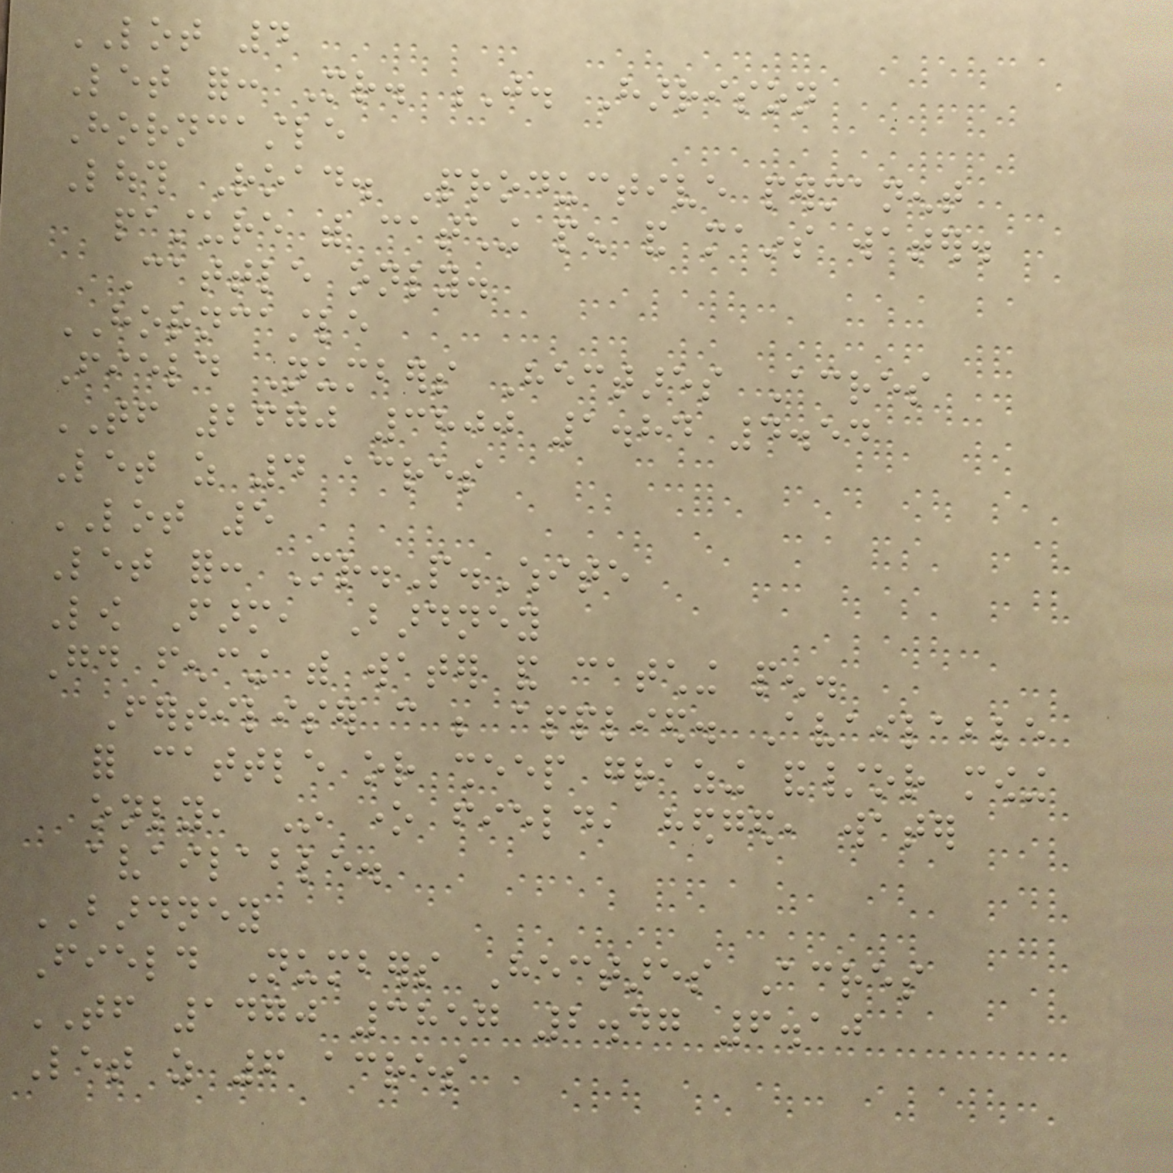LOT 4
Let for: Mr. J. Harrison
Horncastle
Louth Road. Productive permanent
pasture with catching pen and mains water.
Cattle only.
HORNCASTLE
Field Numbers Hectares Acres
TF 2670 3800 1.84 4.54
Let as 4 acres
LOT 5
Let for: Mr.P.White
Low Farm, Bardney
Good fencing with water and catching pen.
Fertiliser can be applied. Available
for cattle or sheep grazing and/or mowing
only, In one field, hedged, water
available.
BARDNEY
Field Numbers Hectares Acres
TF 1470 3857 2.47 6.10
Let as 6 acres
